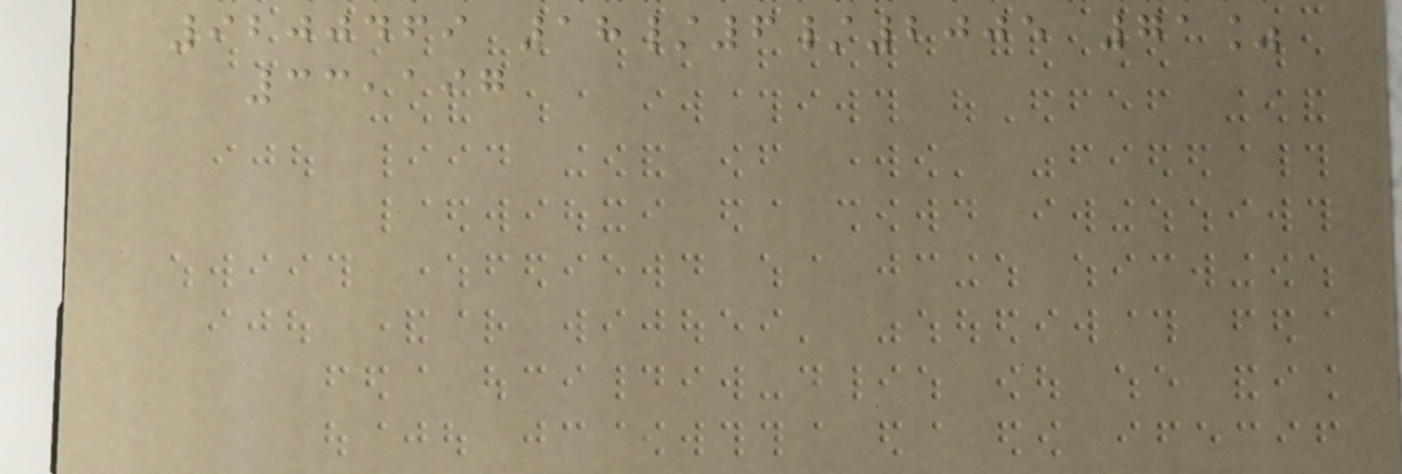9200469 18/6/2005 71%
33,197
